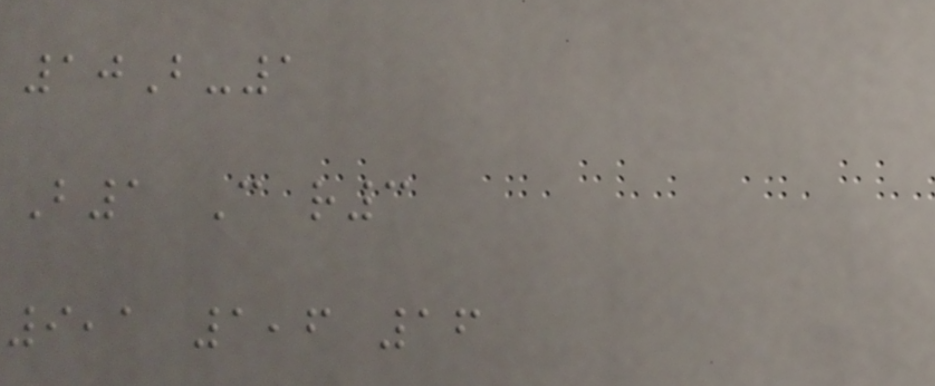10B-1
B1 C r3
9,1 1,6 16
